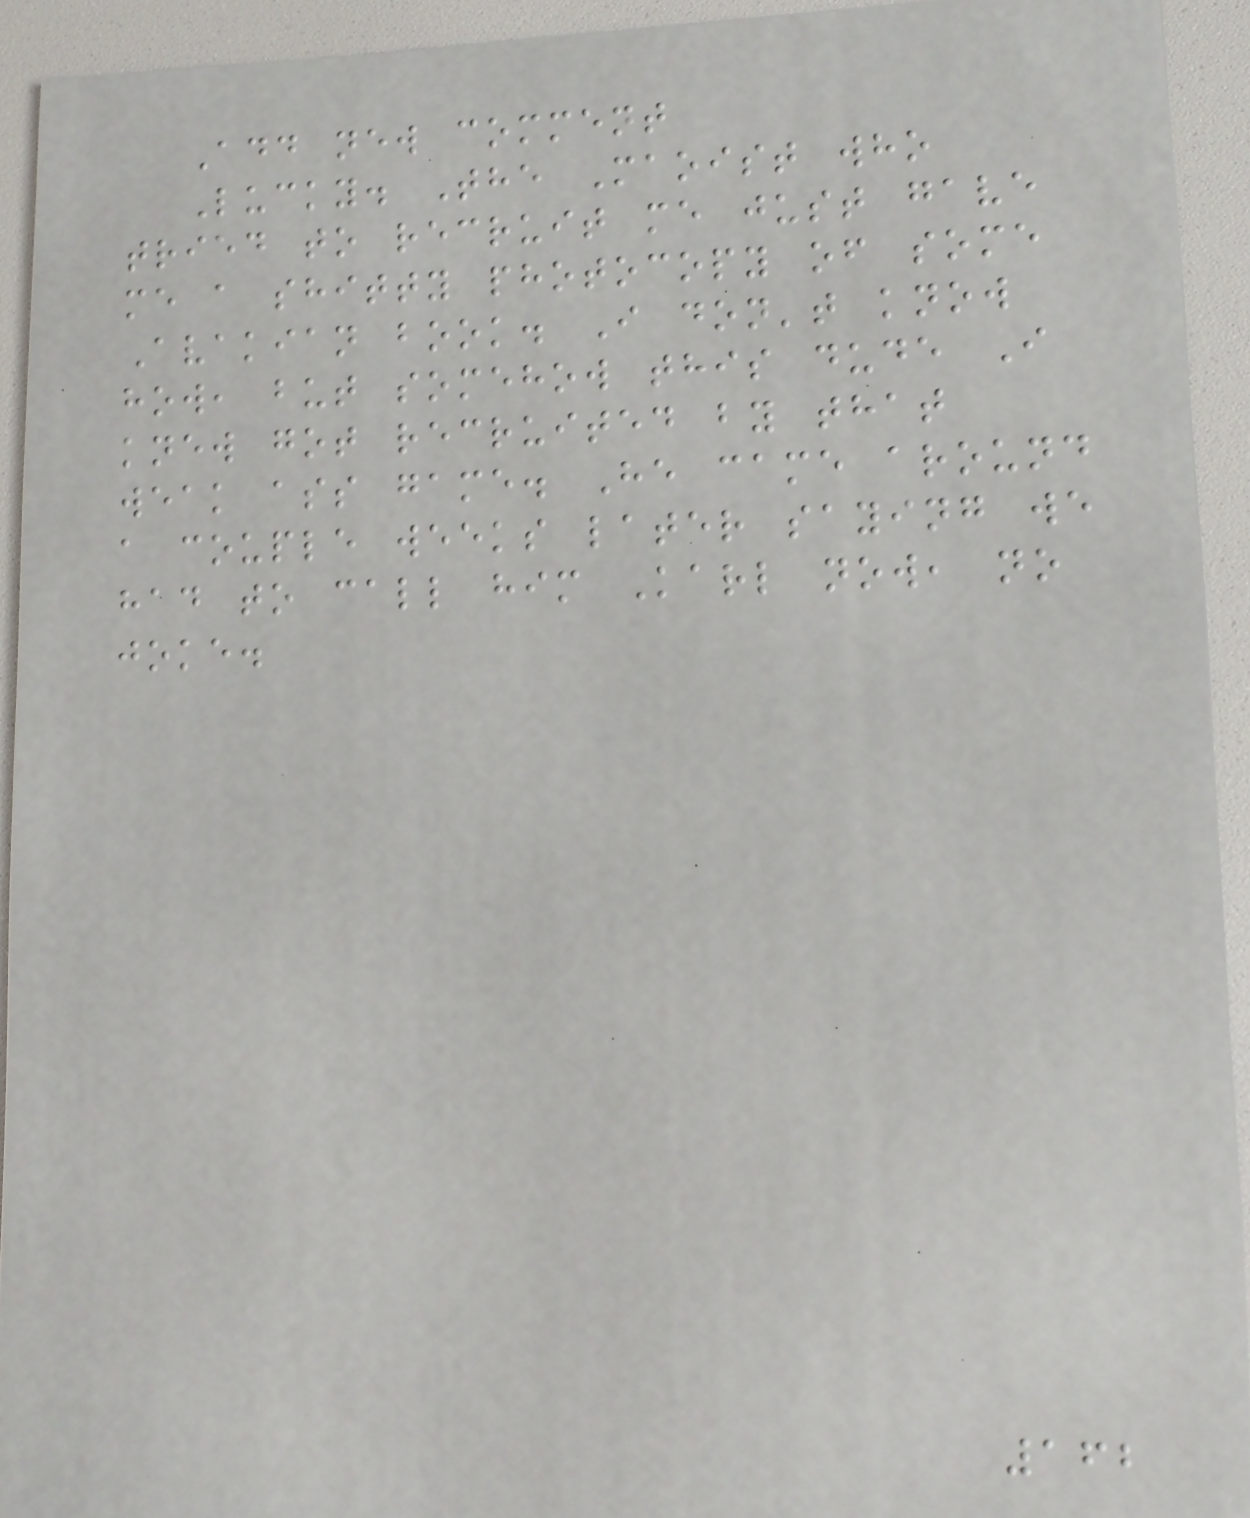Add new comment
Lucky. The Maoist who
tried to recruit me just gave
me a shitty photocopy of some
Avakian book. I don't know
how, but somehow this dude I
knew got recruited by that
weak ass game. He came around
a couple weeks later saying we
had to call him Karl now, no
joke.
162
